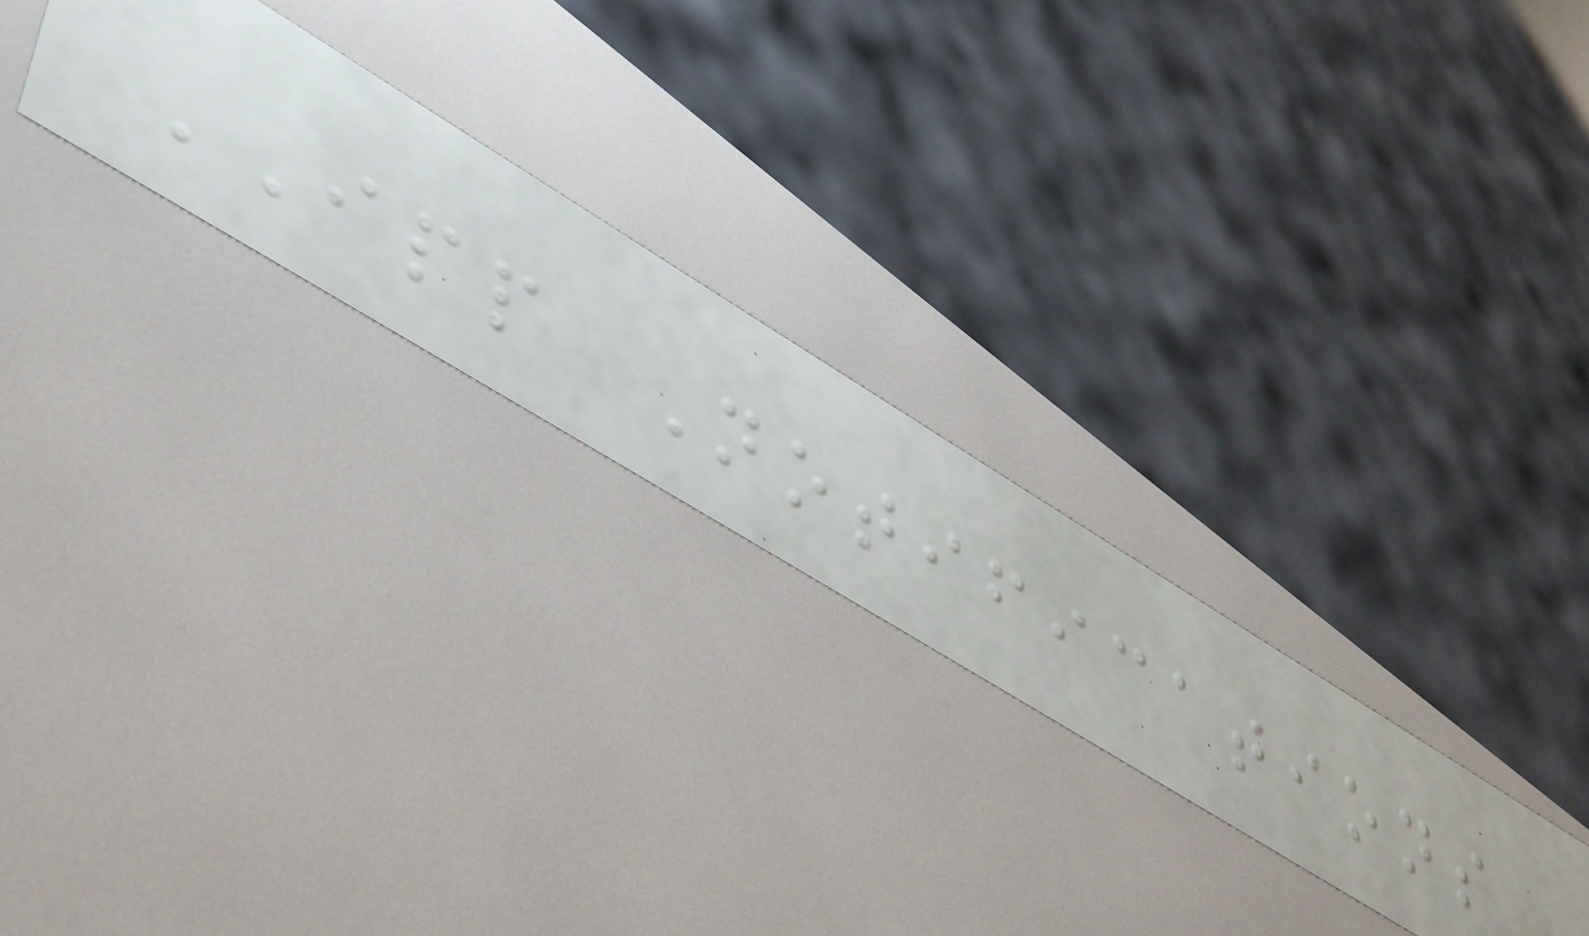IPP Notifications
